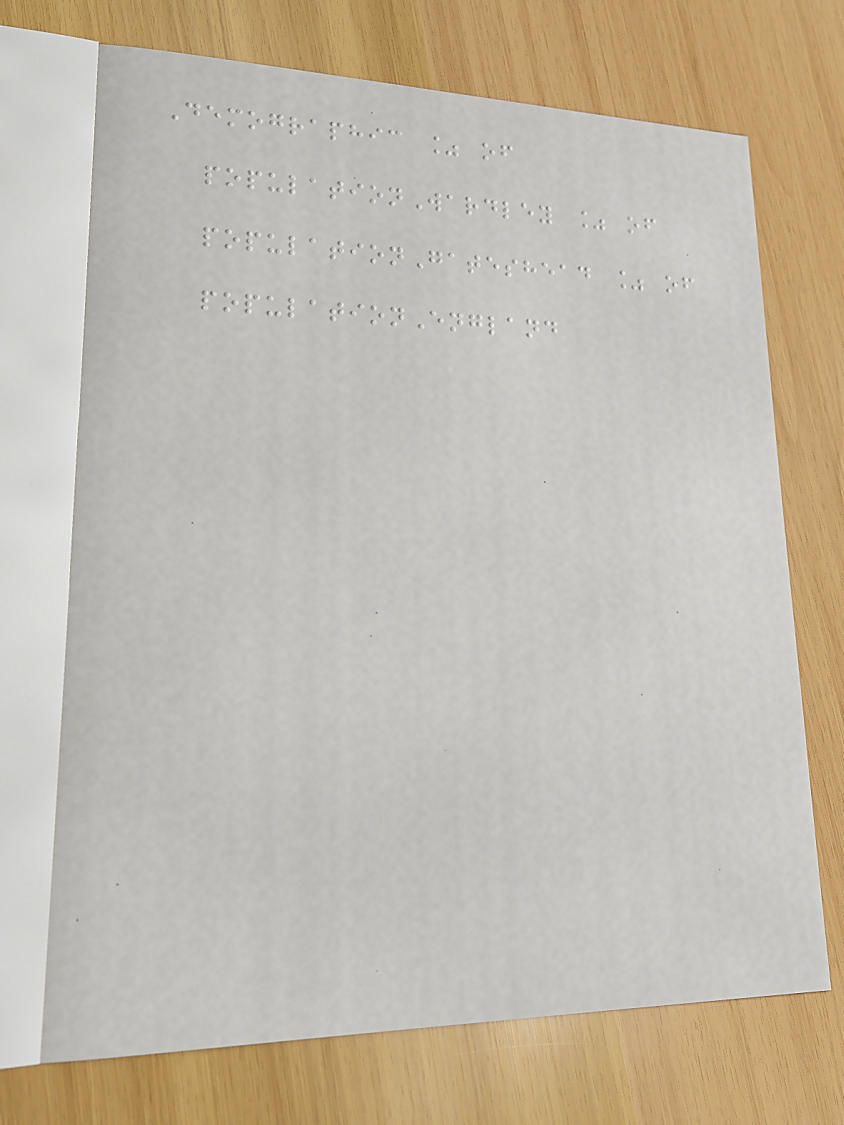Demographic % of
populationWardley % of
populationGateshead % of
populationEngland
